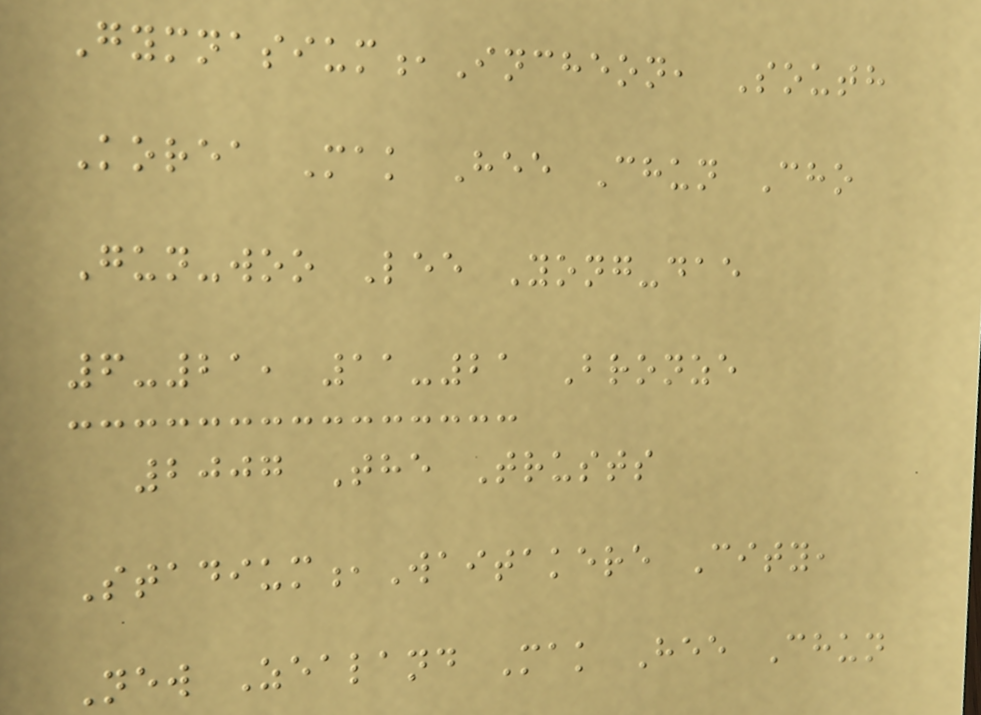Gymnasium,Incheon, South
Korea Mak Hee Chun Cho
Gun-woo Lee Yong-dae
6-21, 11-21 Bronze
2007 The Trusts
Stadium,Waitakere City,
New Zealand Mak Hee Chun
